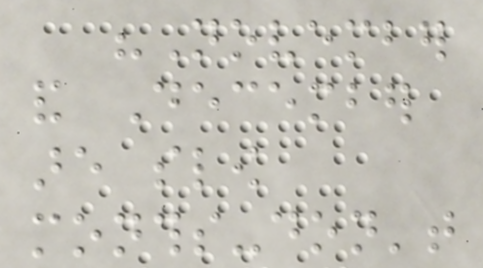"November
and December
are slow
months-don't
